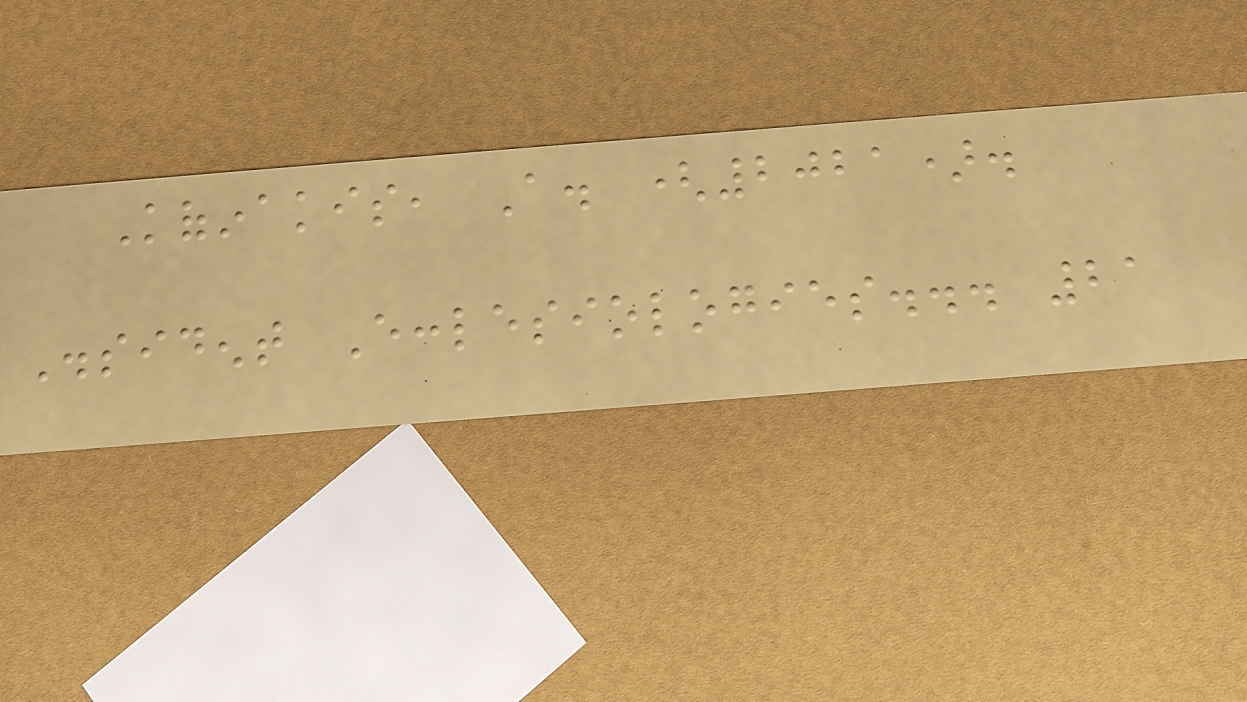Kofinakis, A. (2021).
Dissident Ecclesiologies... 21
